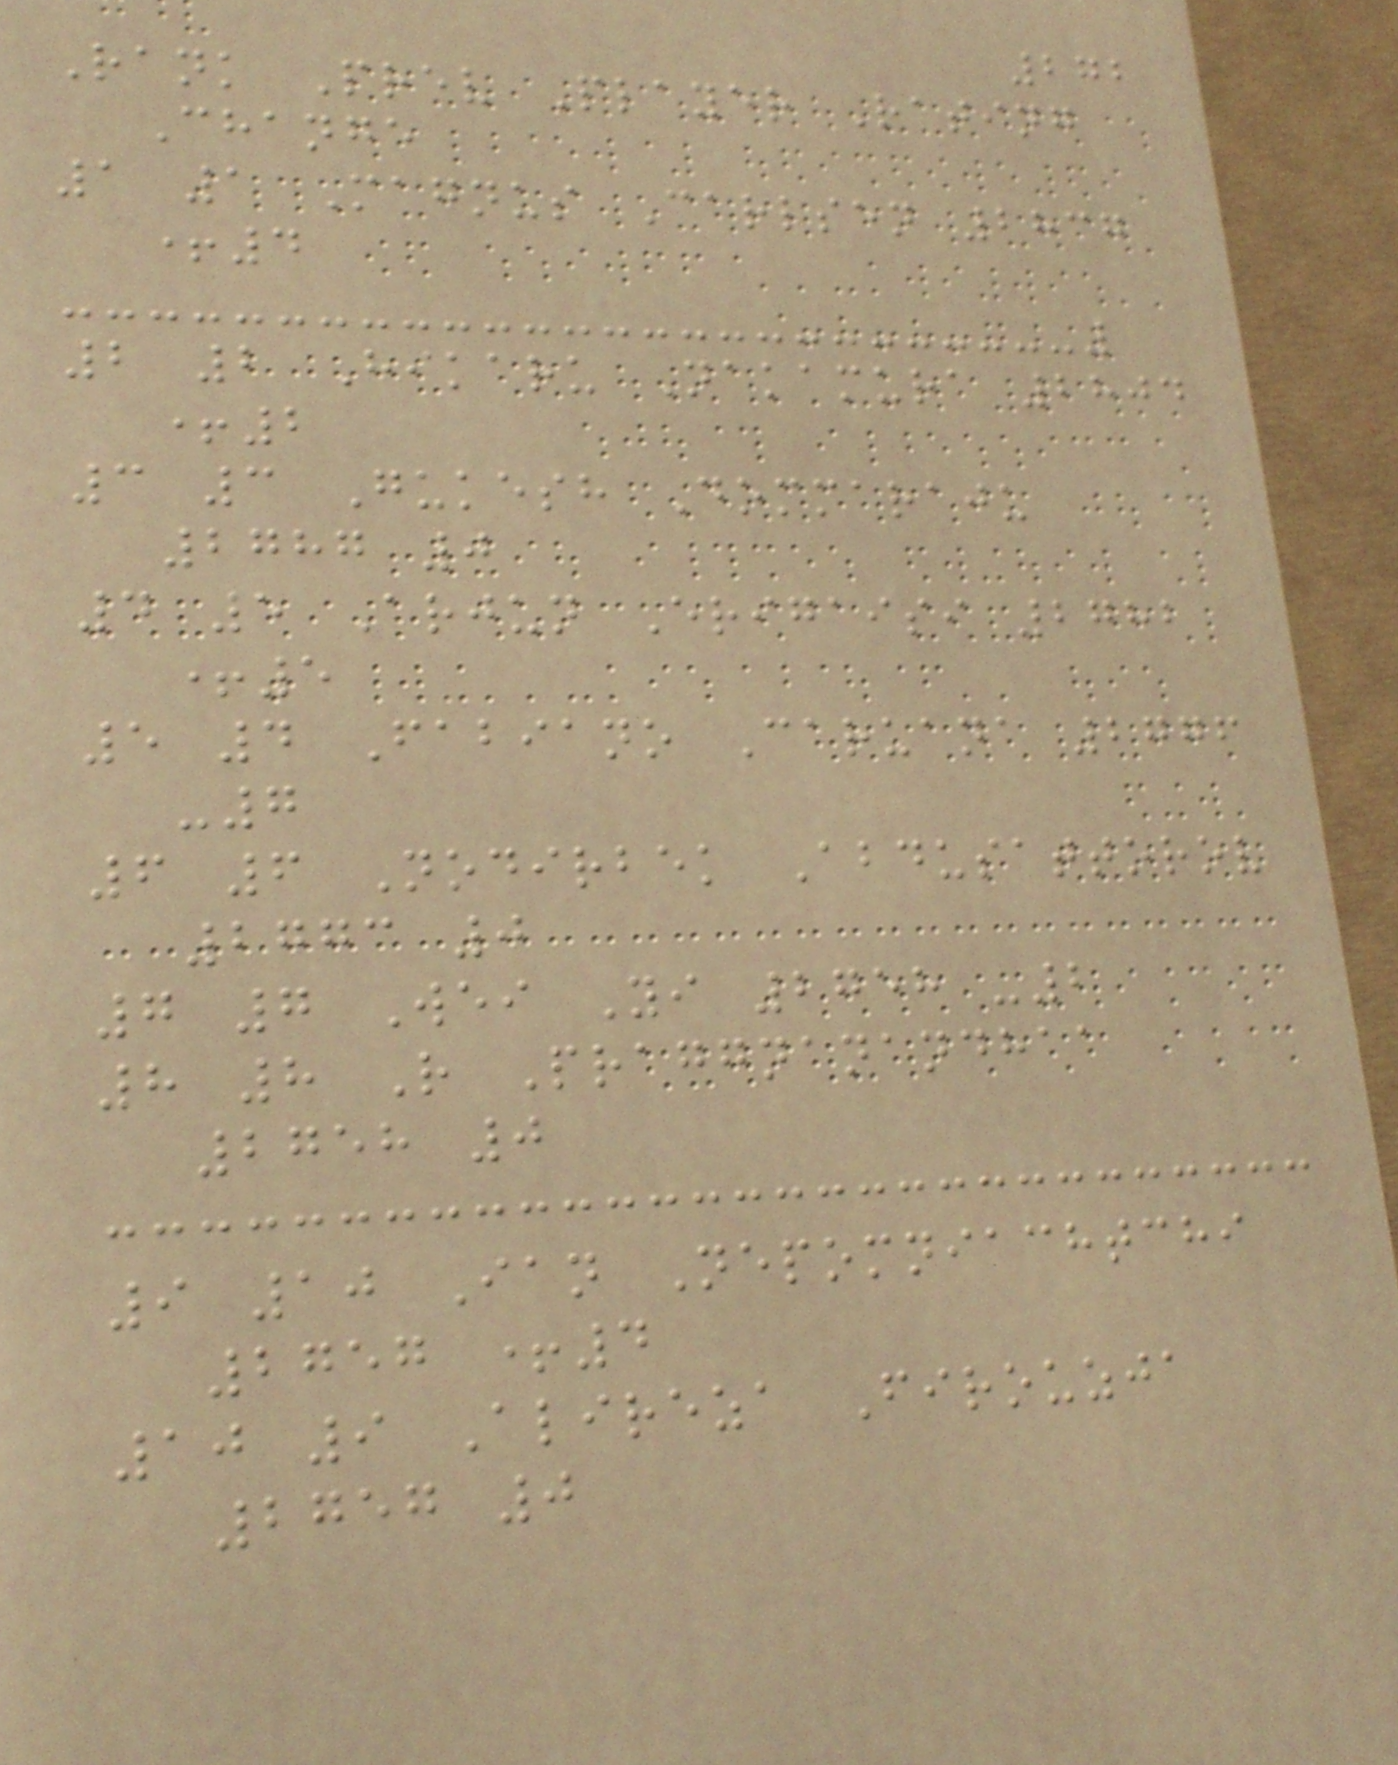272
Rank Prev Player Rating
Change
1 1 Magnus Carlsen 2837
+4
2 2 Hikaru Nakamura 2804
+2
3 3 Gukesh Dommaraju
2787 0
4 5 Arjun Erigaisi 2782
+5
5 4 Fabiano Caruana 2776
-7
6 6 Nodirbek Abdusattorov
2773 0
7 7 Wei Yi 2758 -2
8 8 R Praggnanandhaa
2758 0
9 10 Ian Nepomniachtchi
2757 +4
10 9 Alireza Firouzja
2757 0
